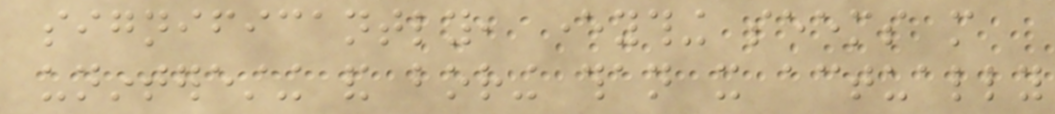significantly, everything seems more
uninteresting and boring than it actually
